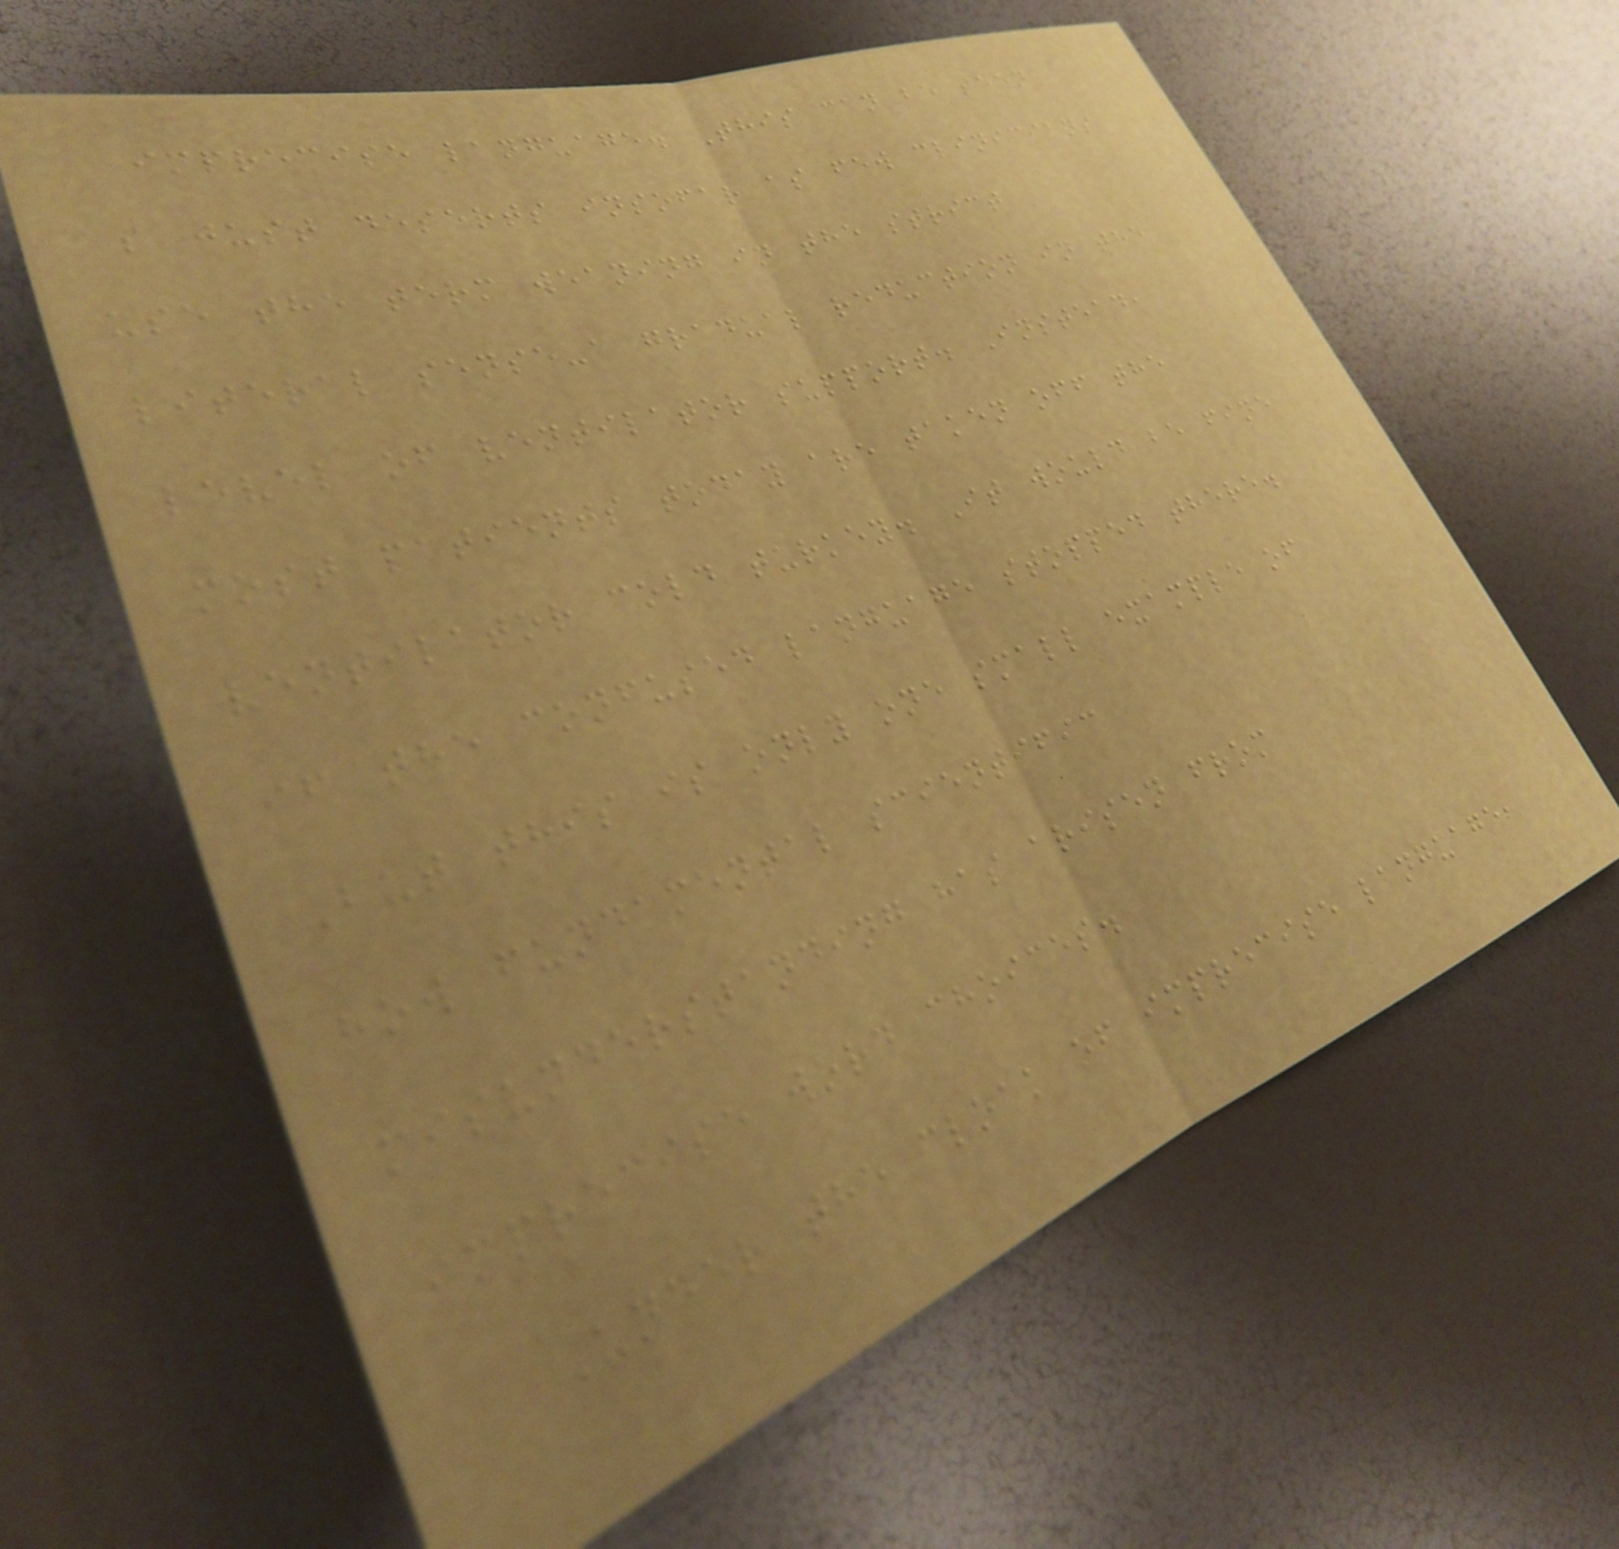imprecise language. This can be seen
as just deserts insofar as few clinicians
use the term weaning in the strict
literal sense-a gradual reduction in the
level of ventilator support. Instead,
most patients today are taken off the
ventilator cold turkey. It would be fine
if the confused language stopped there.
But this is only one small example of
how fundamental scientific
misunderstanding has arisen from
imprecise word choices.
Under the cloak of imprecise language,
